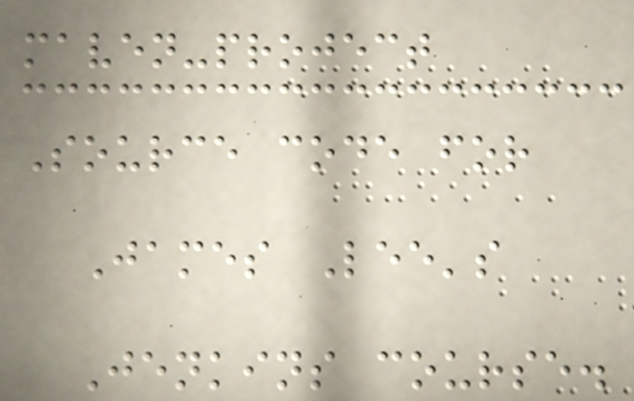maven-project
Source code for
James Lee's
Jenkins course.
